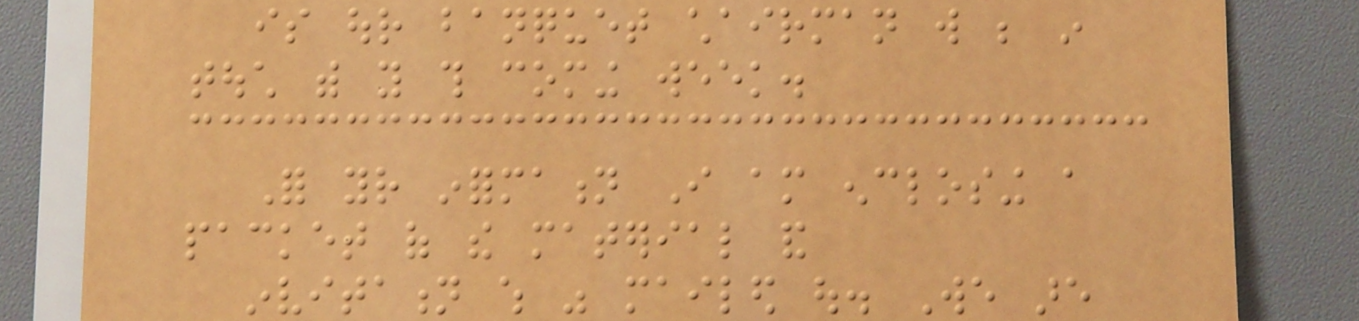is our banquet chairman will be in
touch with you this coming week.
For your information I am enclosing a
packet of the material and
invitation which was mailed out. We are
